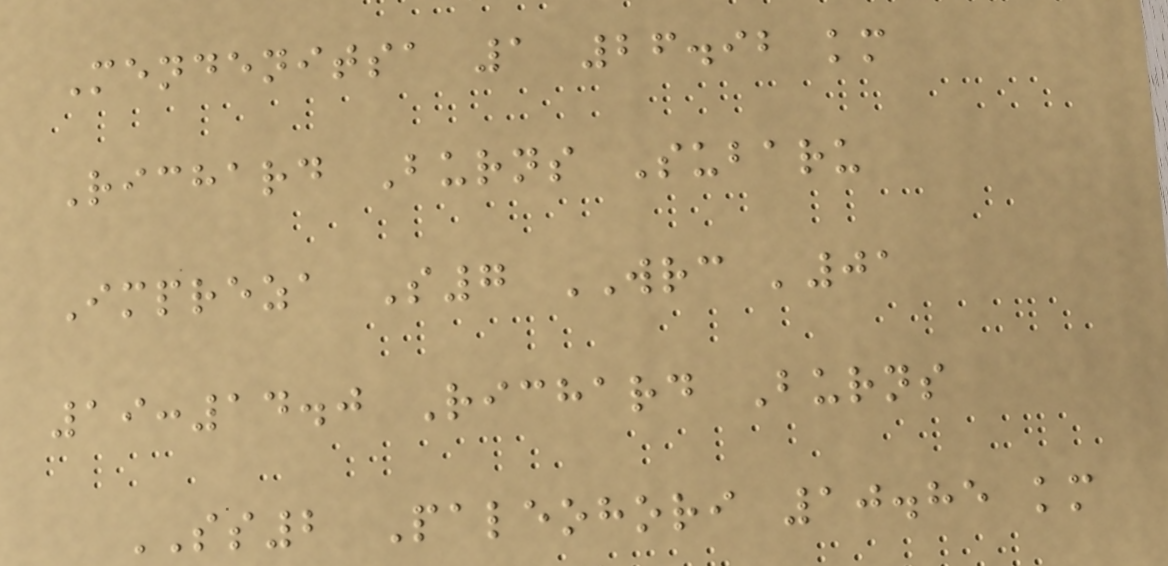Mendenitsa 1 26.92 km
Richard Burns Subaru
Impreza S7 WRC '01
19:14.0 Richard Burns
SS2 Paleohori 10.85 km
